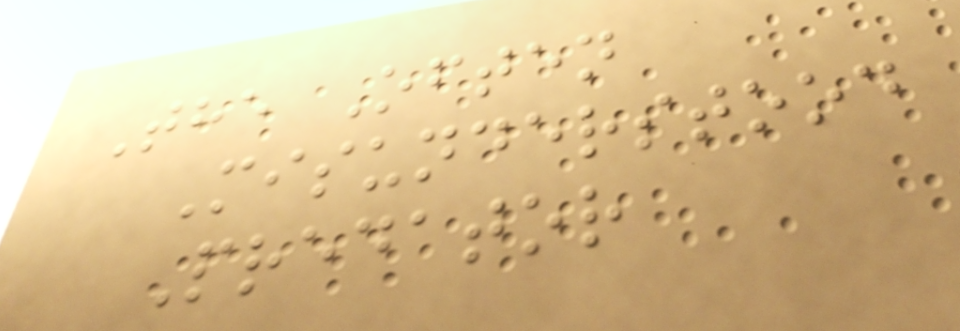The Often
Misunderstood
Predator
